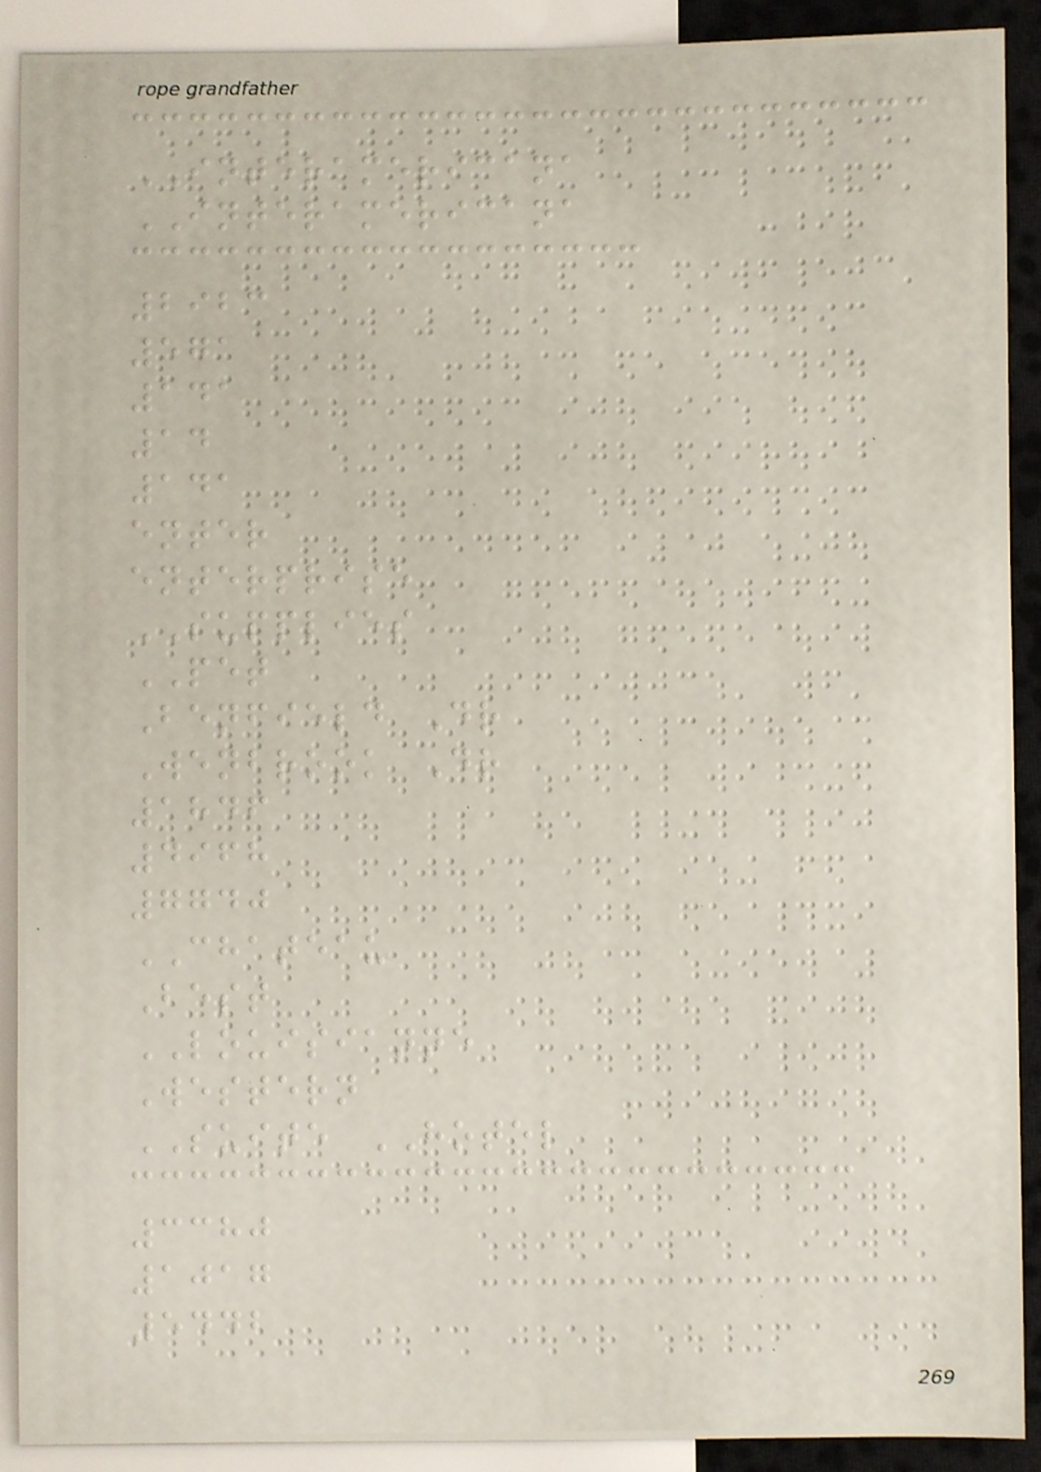INTERAMERICANA
INTERAMERICANA
2923
571
141
14
141
enter
enterprise
SUPPLIES
PET
Benfield Dr
Wenbrook Dr
1846
4968
7740
CHATEAU
Best
LOUISIANNE
Western
SUITE HOTEL
3380
1017
5442
